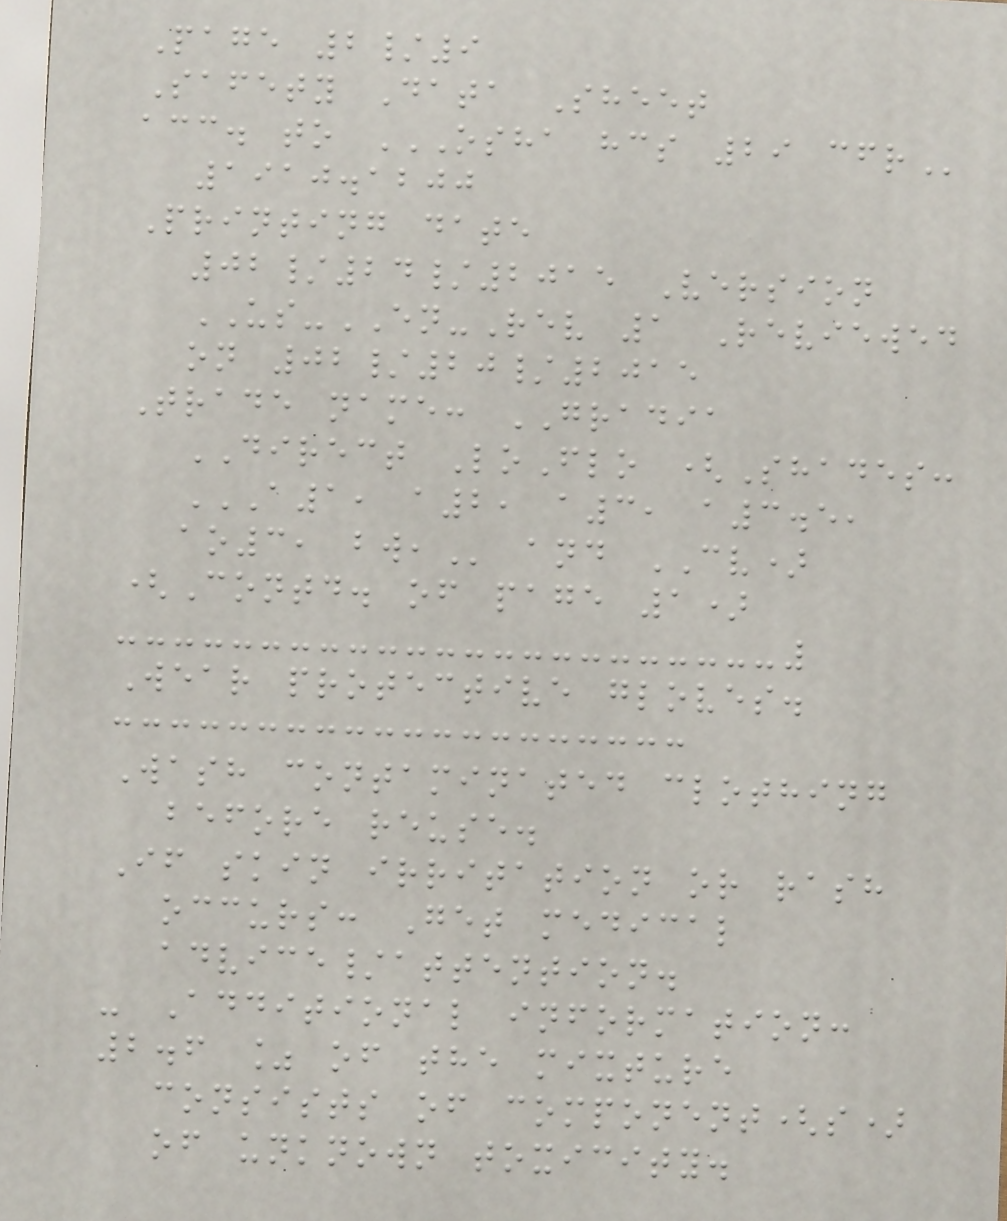Page 2/9
Safety Data Sheet
acc. to OSHA HCS 29 CFR
1910.1200
Printing date
02/24/2015 Version
US-EN-Rev 1 Reviewed
on 02/20/2015
Trade name: GRADIA
DIRECT LoFlo (Shades:
A1, A2, A3, A3.5,
AO3, BW, and CV)
(Contd. of page 1)
Wear protective gloves.
Wash contaminated clothing
before reuse.
If skin irritation or rash
occurs: Get medical
advice/attention.
- Additional information:
2.6 % of the mixture
consists of component(s)
of unknown toxicity.
